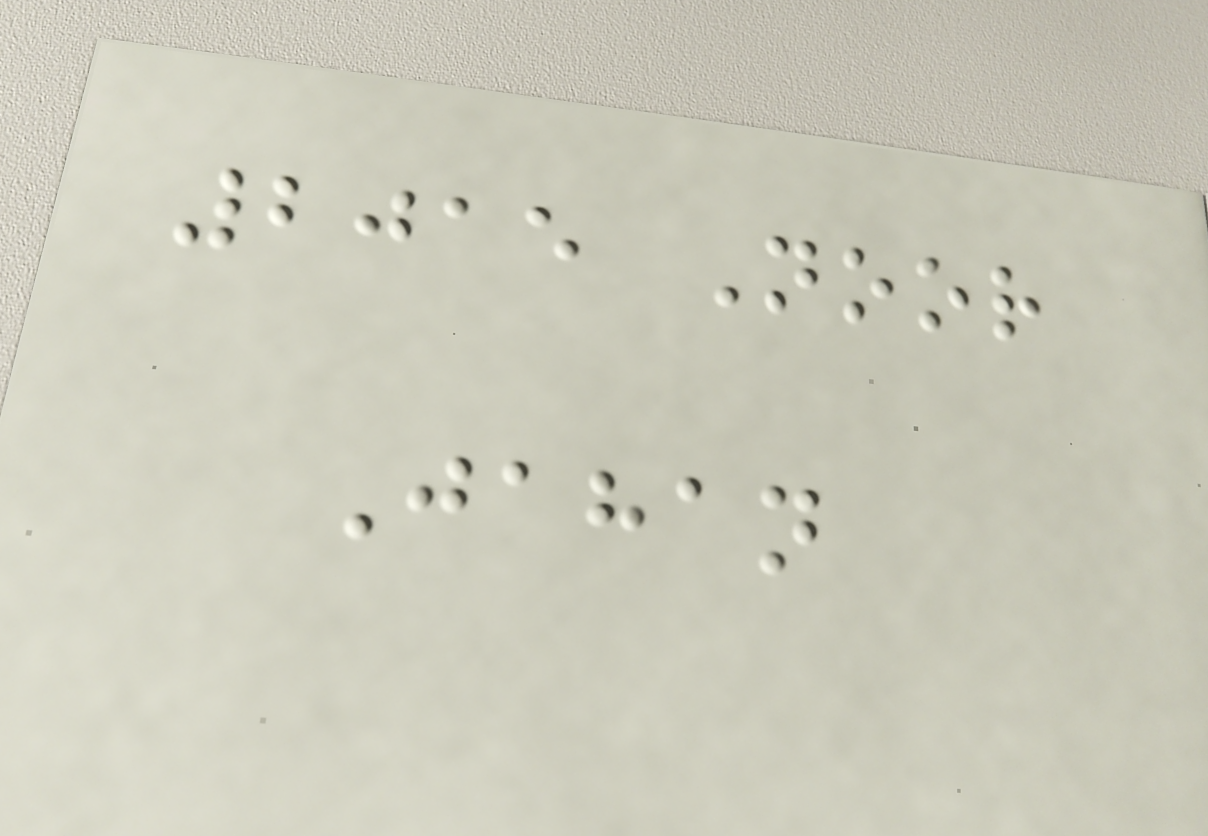2015 Noor
Jahan
